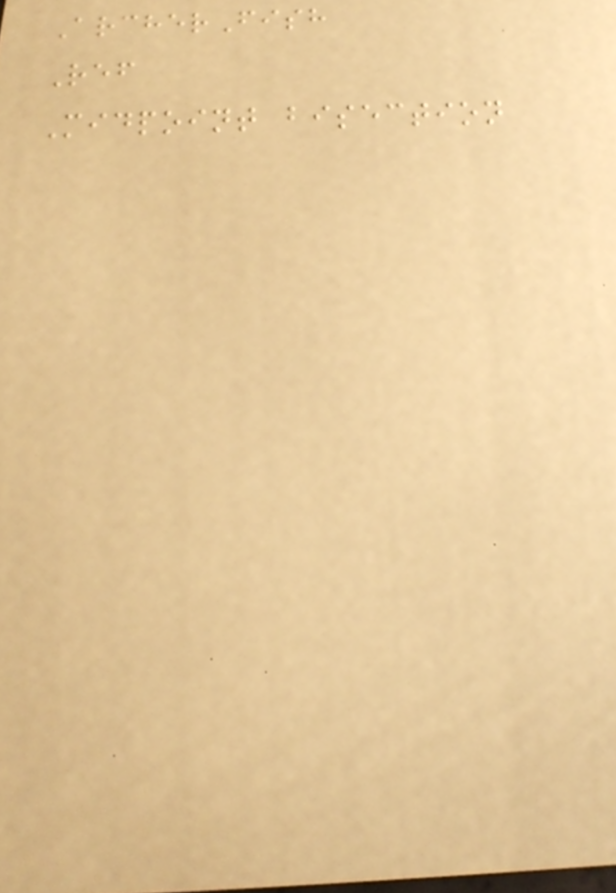ArcherFish
Ref
Midpoint bisection
